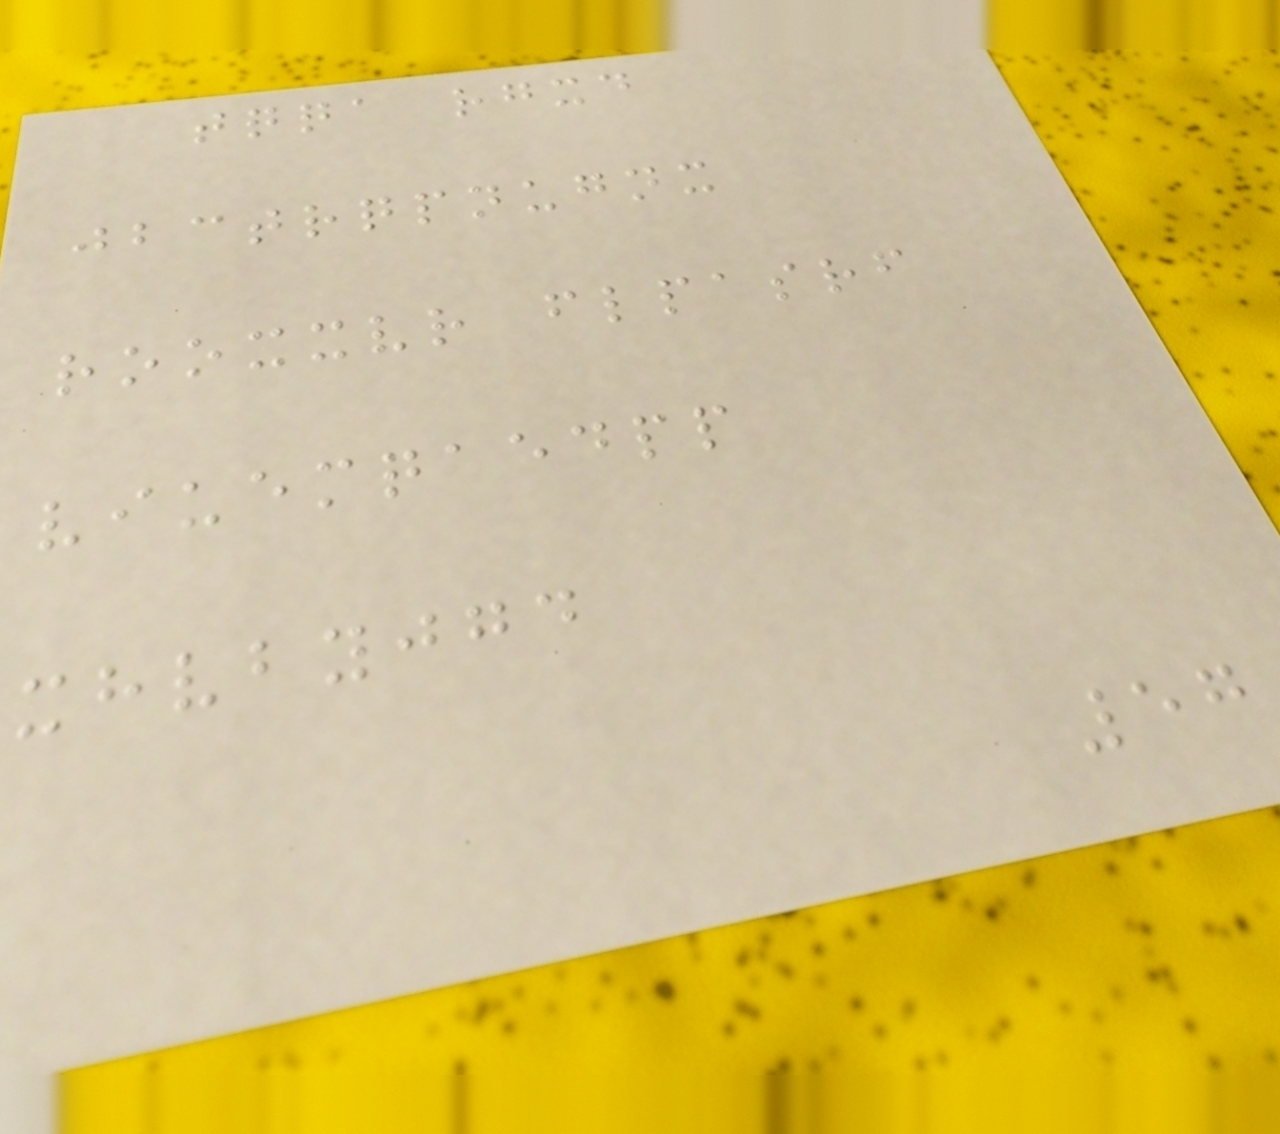tqqa rgxd
jbctrqpnugnx
rooxxvr flpasrf
viuemqaedpp
xhvbyjgd
57
